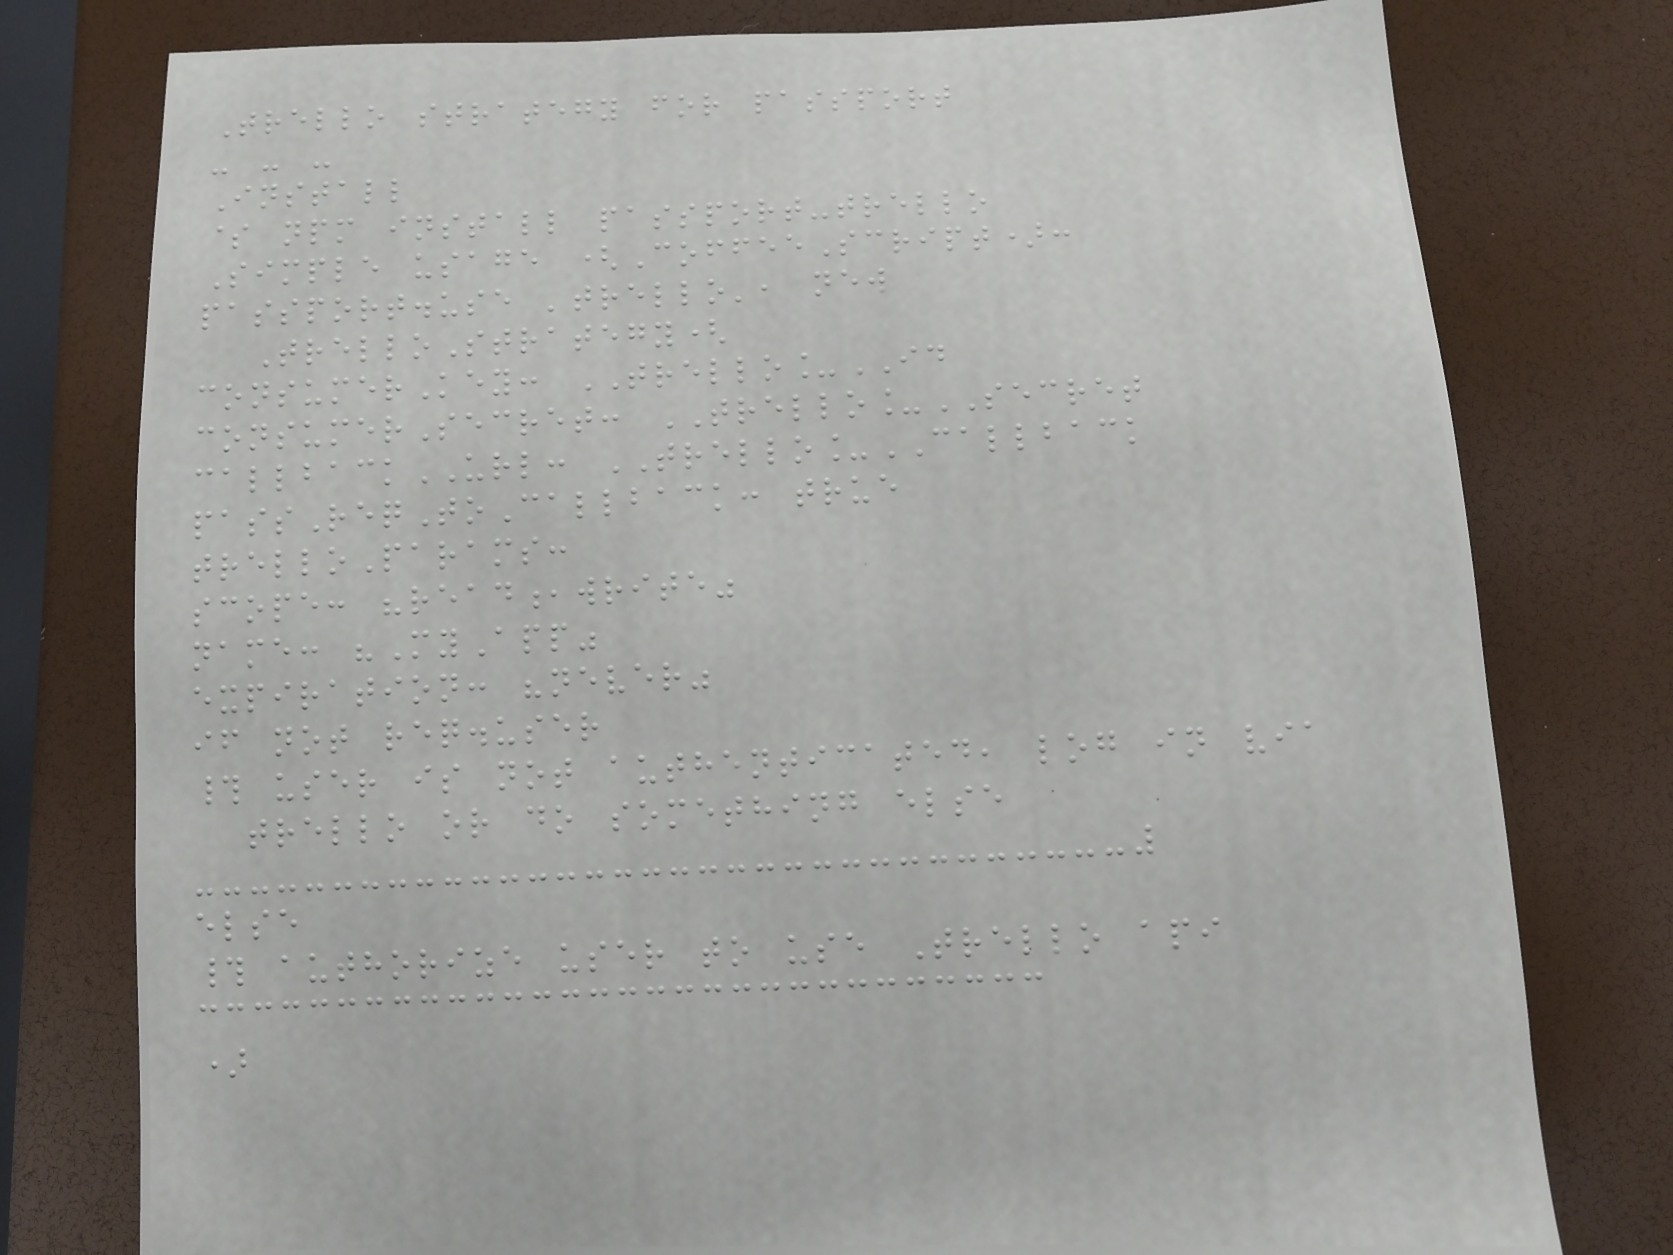Trello strategy for passport
- - -
Install
$ npm install passport-trello
Simple usage (CoffeeScript):
passport.use 'trello', new
TrelloStrategy(
consumerKey: TRELLO_ID
consumerSecret: TRELLO_SECRET
callbackURL: TRELLO_CALLBACK
passReqToCallback: true
trelloParams:
scope: "read,write"
name: "MyApp"
expiration: "never"
if not req.user
# user is not authenticated, log in via
trello or do something else
else
# authorize user to use Trello api
)
